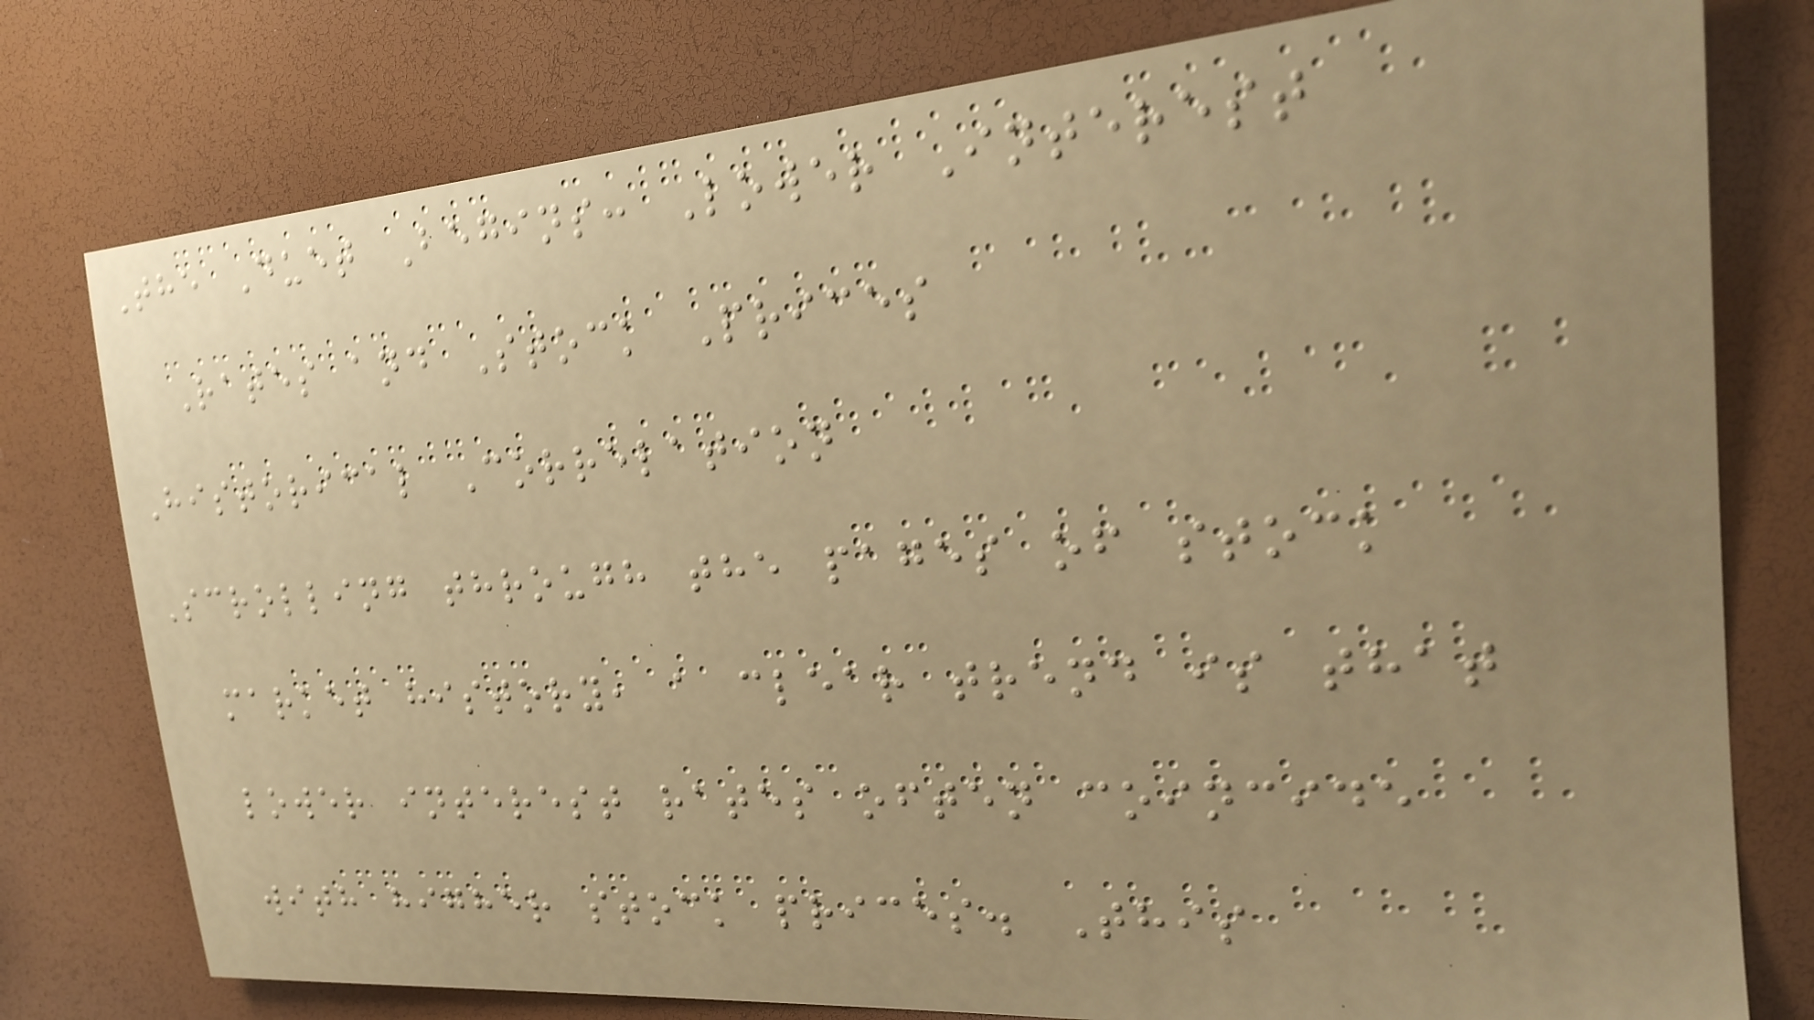The Duet Begins: Lower Interest
Rates and Stock Prices
Historical Correlation
Scrolling through the pages of stock
market history, a clear trend is that
lower interest rates often coincide
with higher stock prices. This
